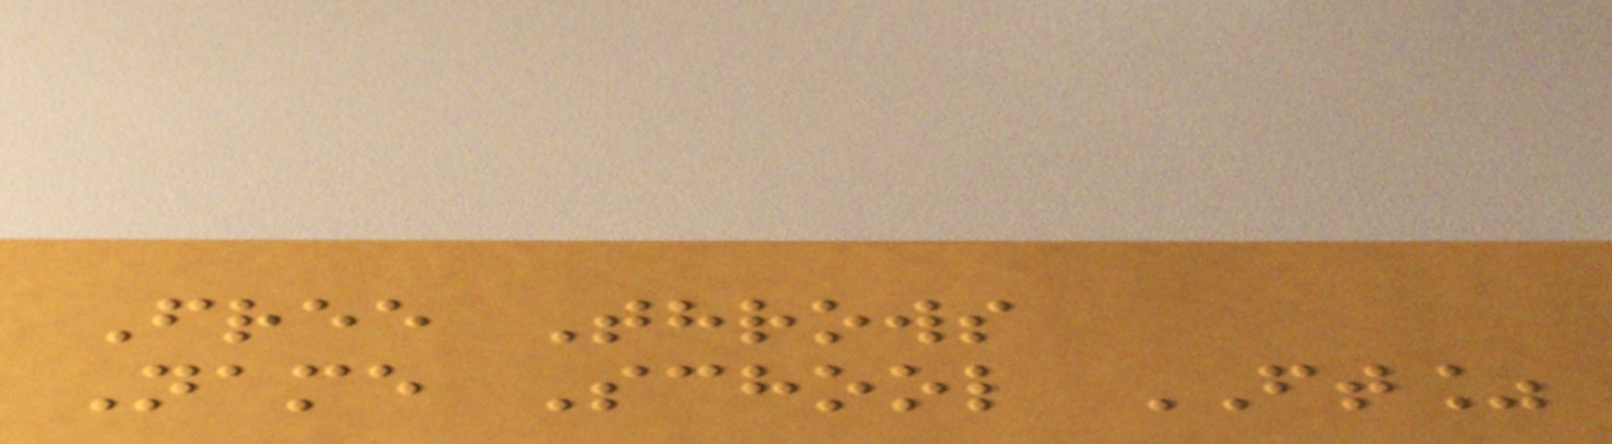Free Throws
Name School FT%
